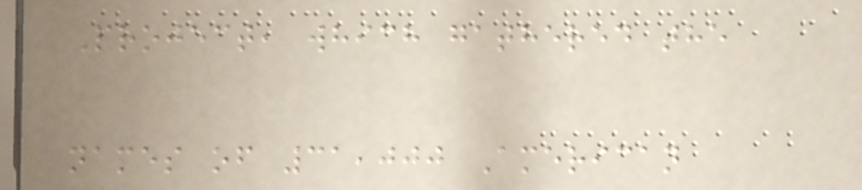Project, which gathered the
names of 31,000 American
